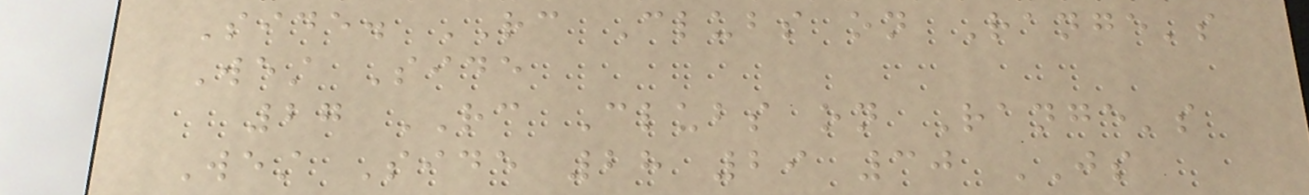Side. RC Clubs on Range's
West Side
27 RC Clubs on Range's
West Side 28 29 30 JS
